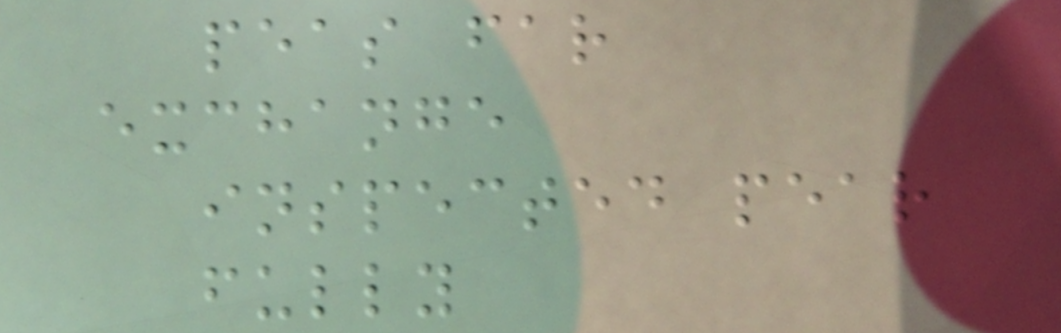peas far
exchange
inspected pear
fully
